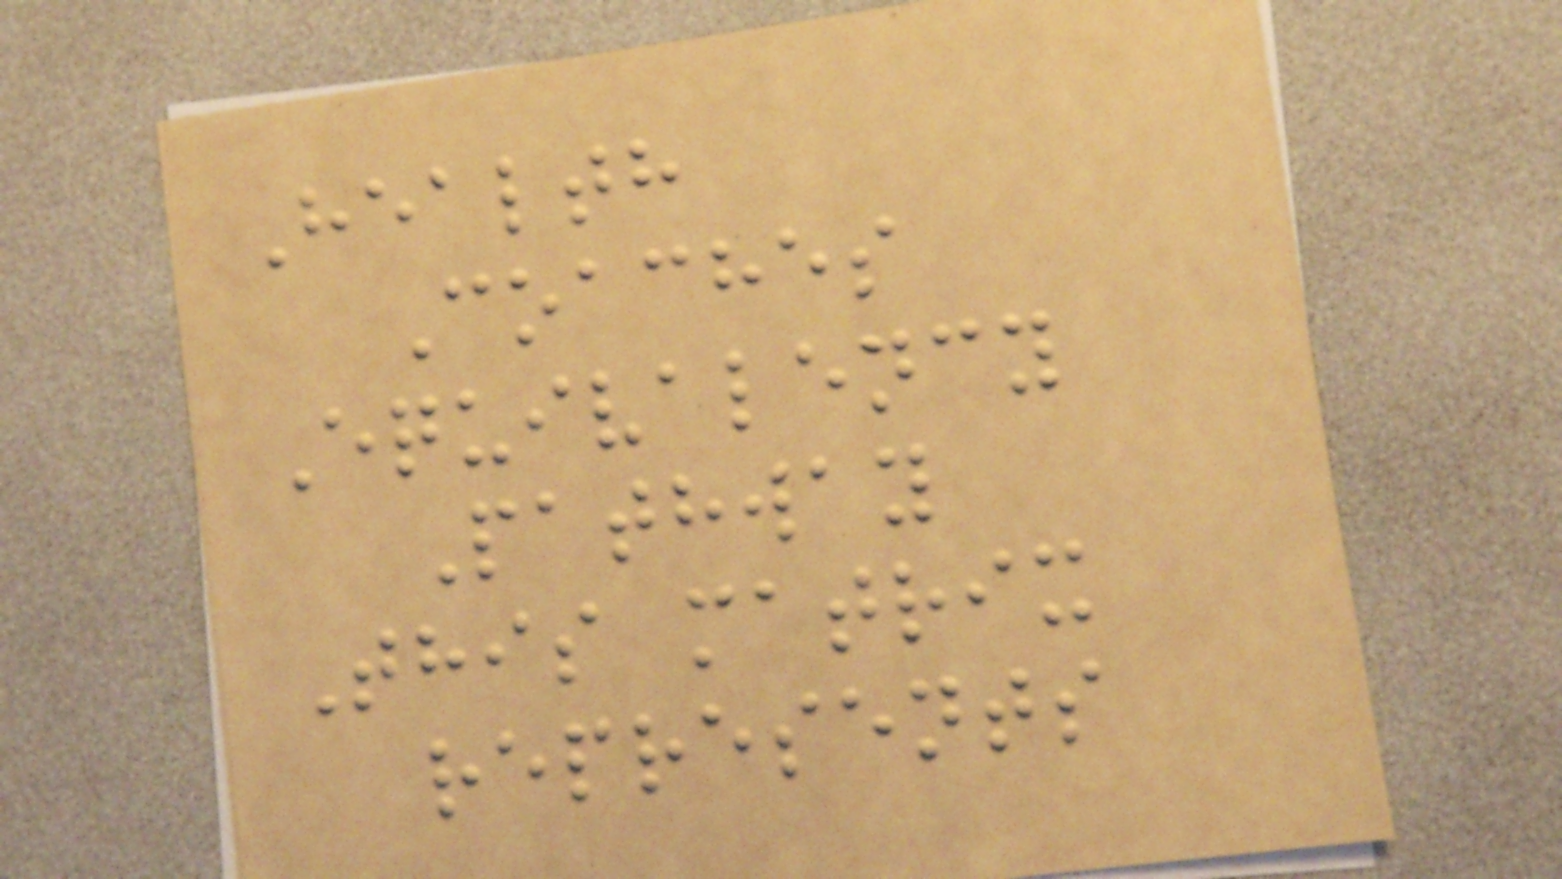Health
Coaches
Equivalency
Pathway
This matrix
represents
